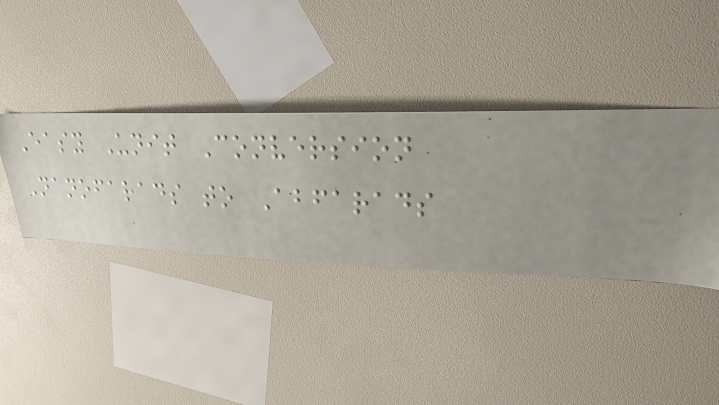Easy Unit Conversion
Nanofarads to Abfarads
